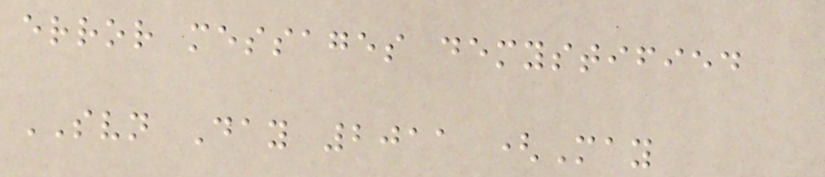error messages demystified
SVN Day 2011 (May
